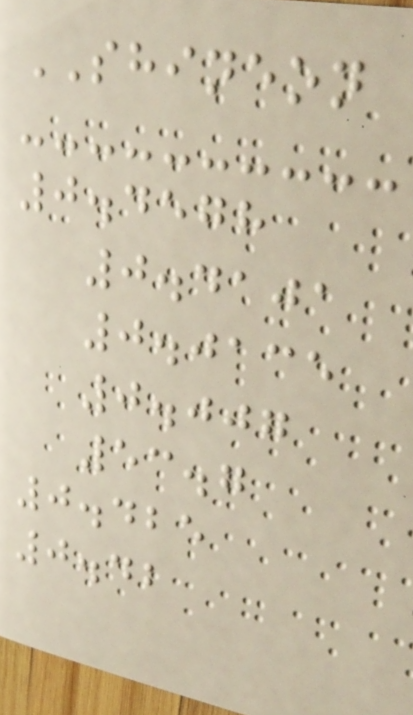SHINEON
0.4578
0.4101
0.0135
0.007
53.7
0.425
0.42
